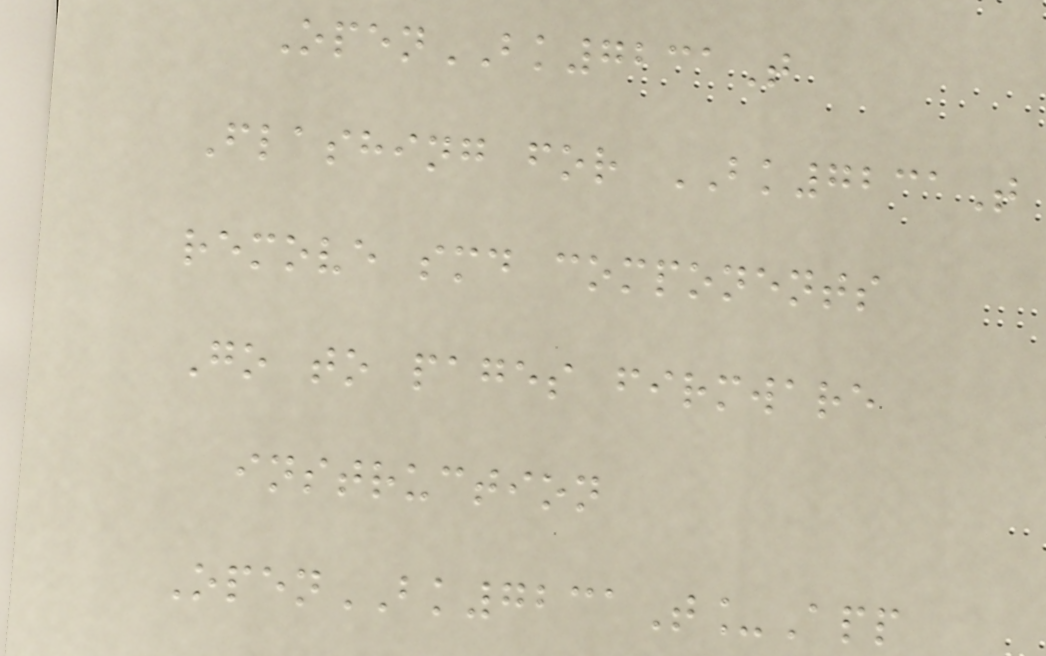OpenBK7231T
Flashing for BK7231T
remove smd components
Go to pages firmware
instruction
OpenBK7231T_App
